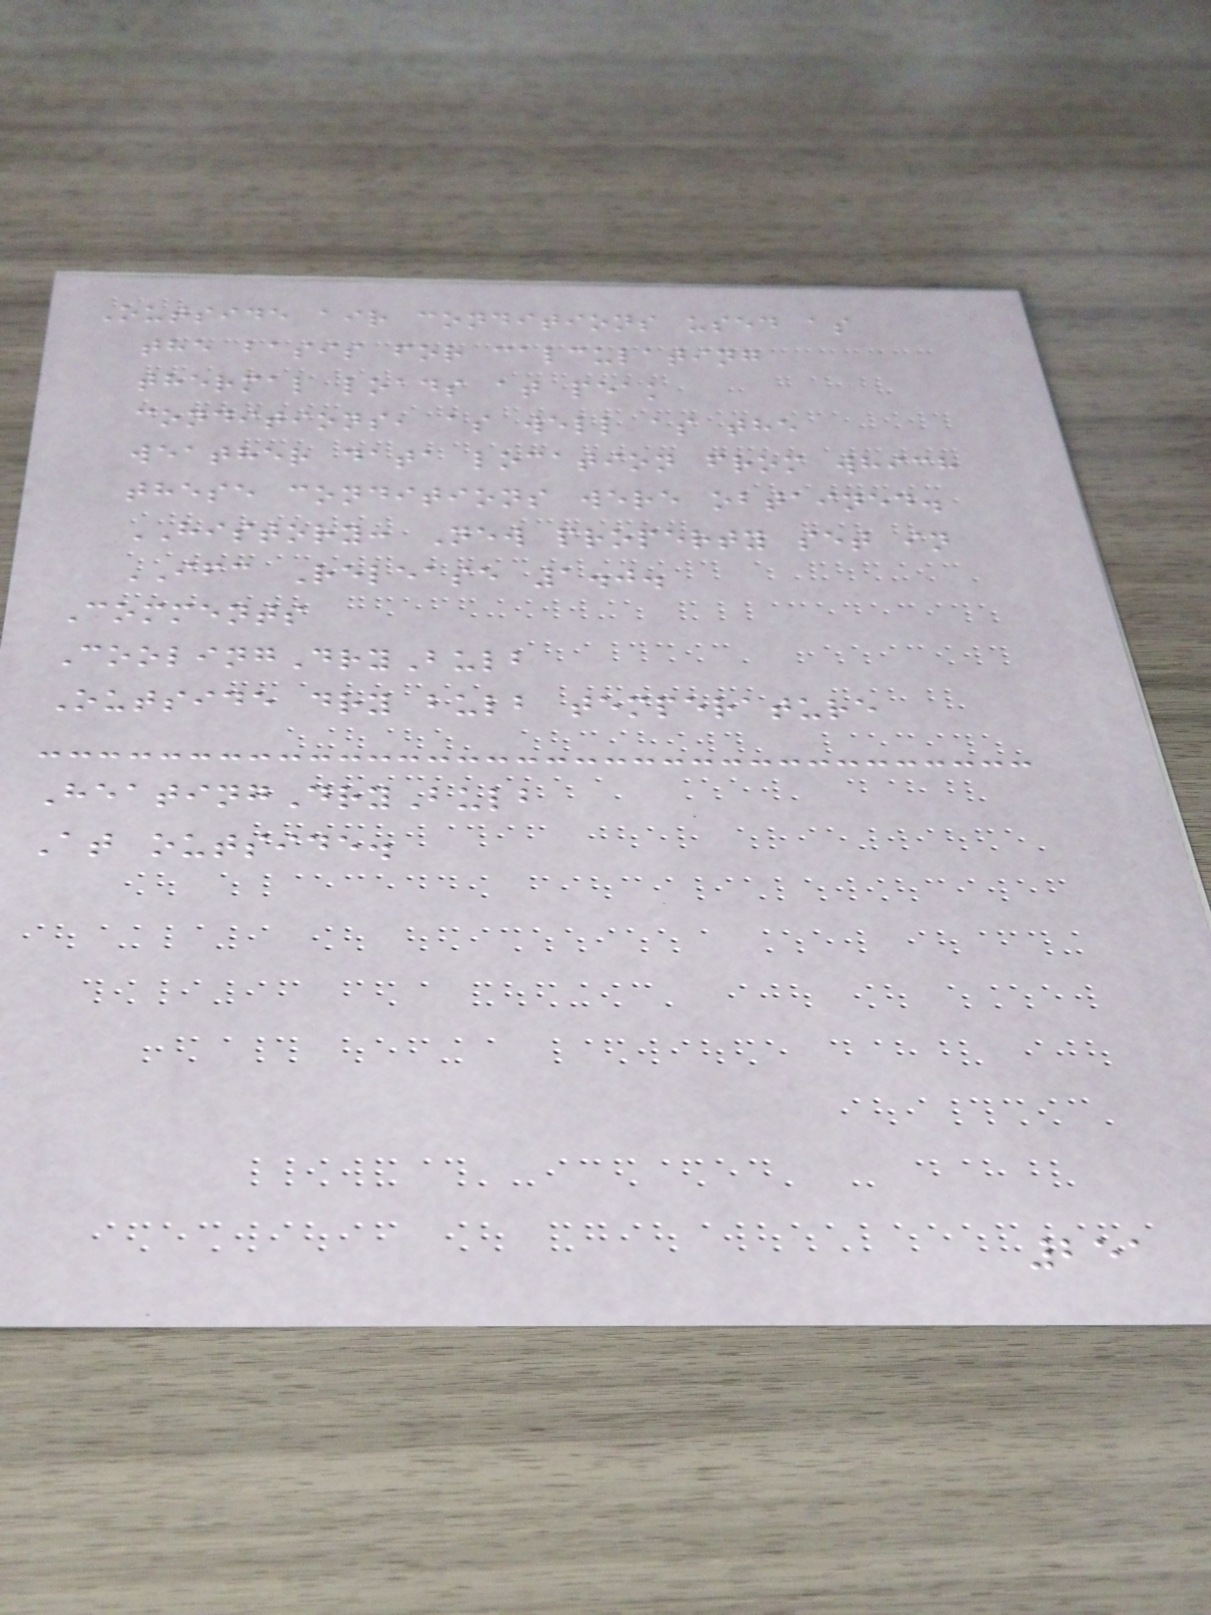Outside air conditions used as
the basis for calculating
thermal loads at peak
conditions, as well as the
weather data location from which
these conditions were obtained.
HISTORY: New property set in
IFC Release 1.0.
Comments
CoolingDryBulb
Outside dry bulb temperature
HeatingDryBulb
At outside.
251
